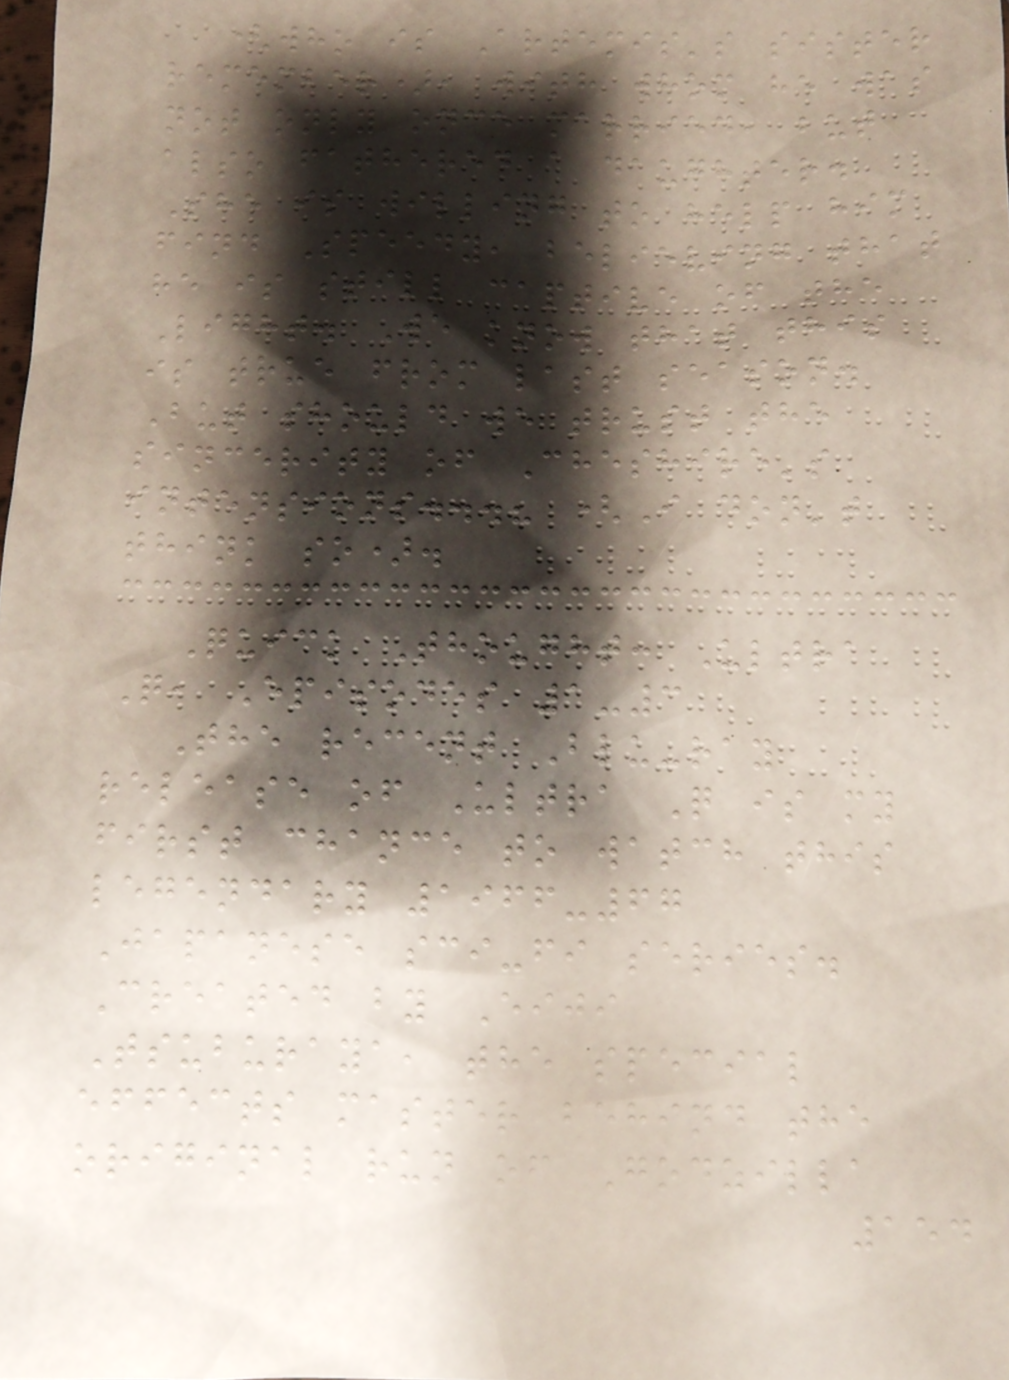(who is Artemis's sister
remember), with whom he was
not only once married, but
also fathered a daughter.
She is willing to help him
find Speedy, believing that
he is still captive of the
Light. We know that this
is true from last season.
But should we trust the
sincerity of Cheshire's
intensions...? (I don't
think so).
Quick Thought: Ultra
Q, Episodes 1-3
The recent Blu-ray
release of Ultra Q is my
first chance to watch this
legendary 1966-67
Japanese sci-fi series.
Created by Eiji
Tsuburaya, the special
effects master behind the
original run of Godzilla
154
